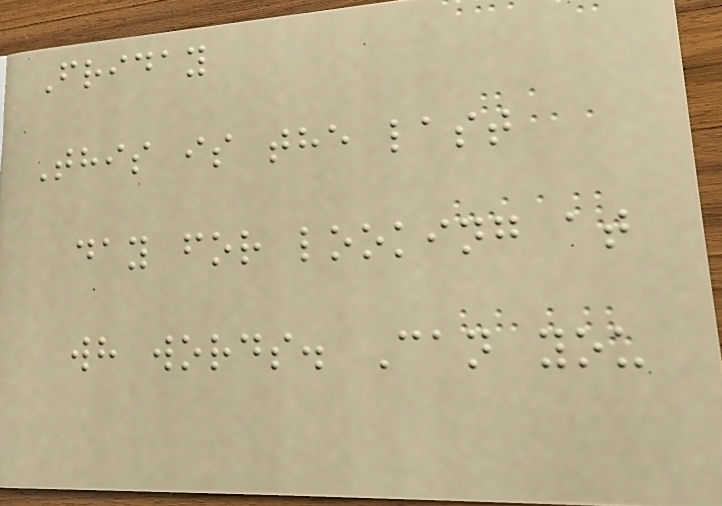Friday
This is the last
day for looking at
wh words. Can you
